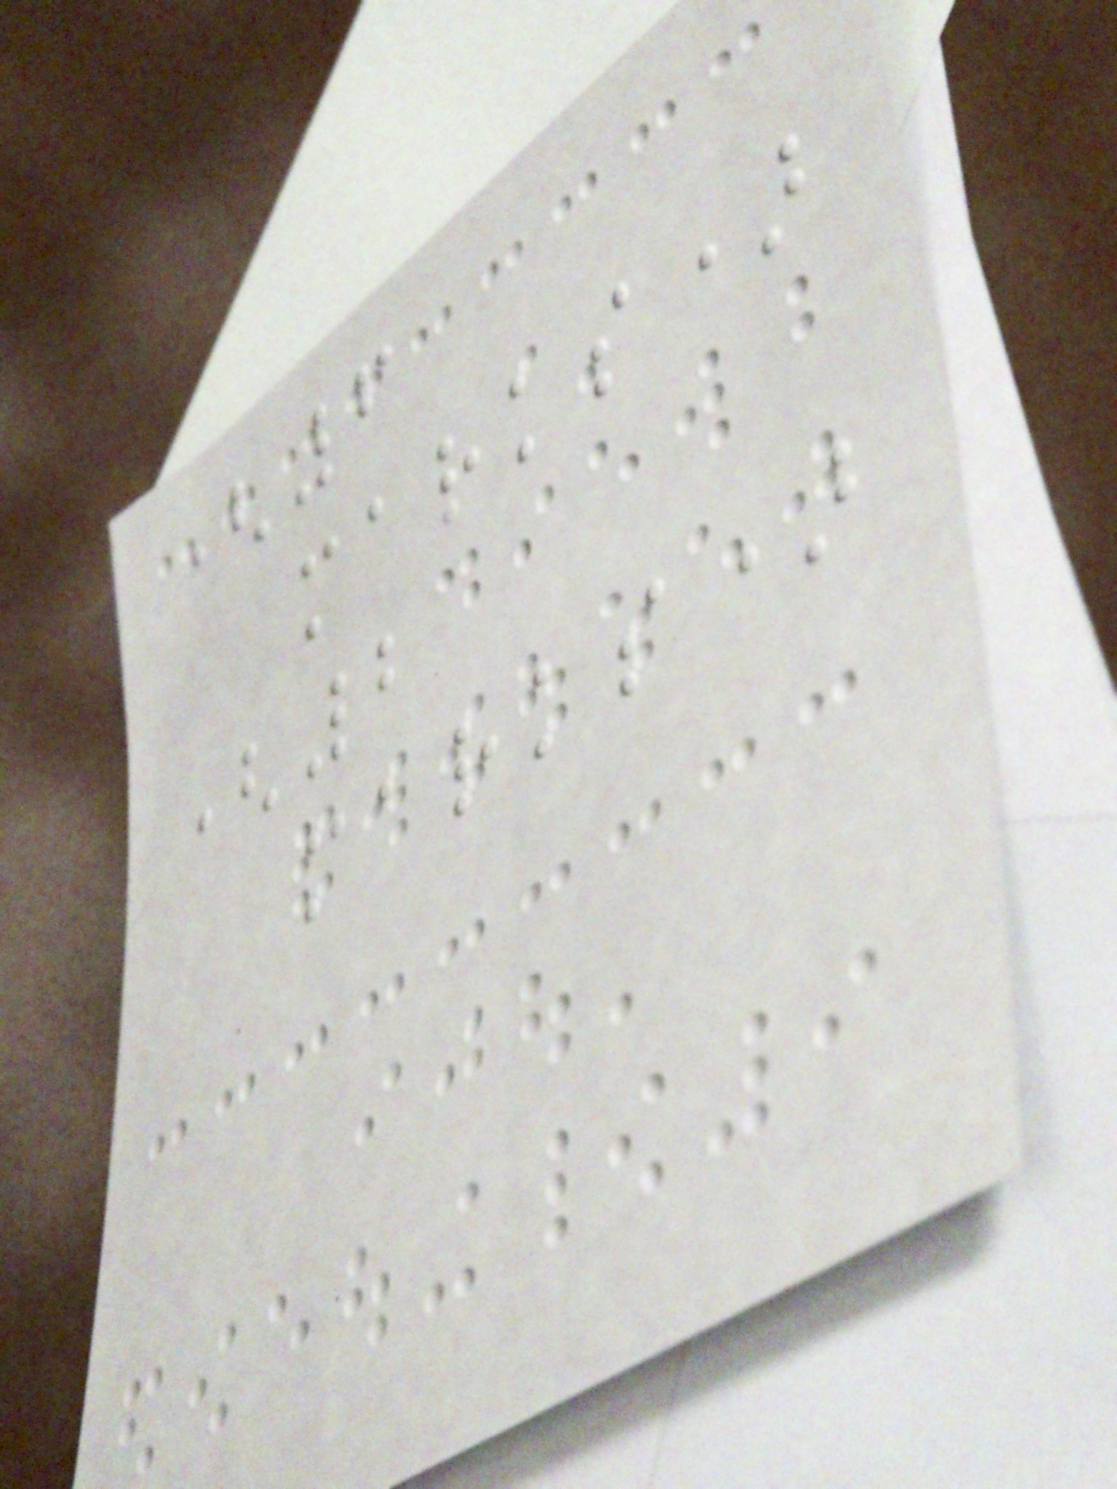(6
marks)
(2
marks)
